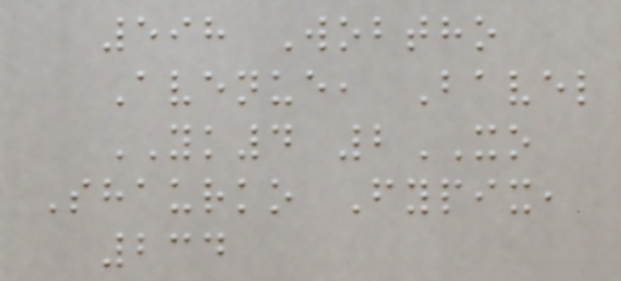598 Wobtho
Avenue, Bavel
YK4 2XO
Shaurko Fypix,
234
